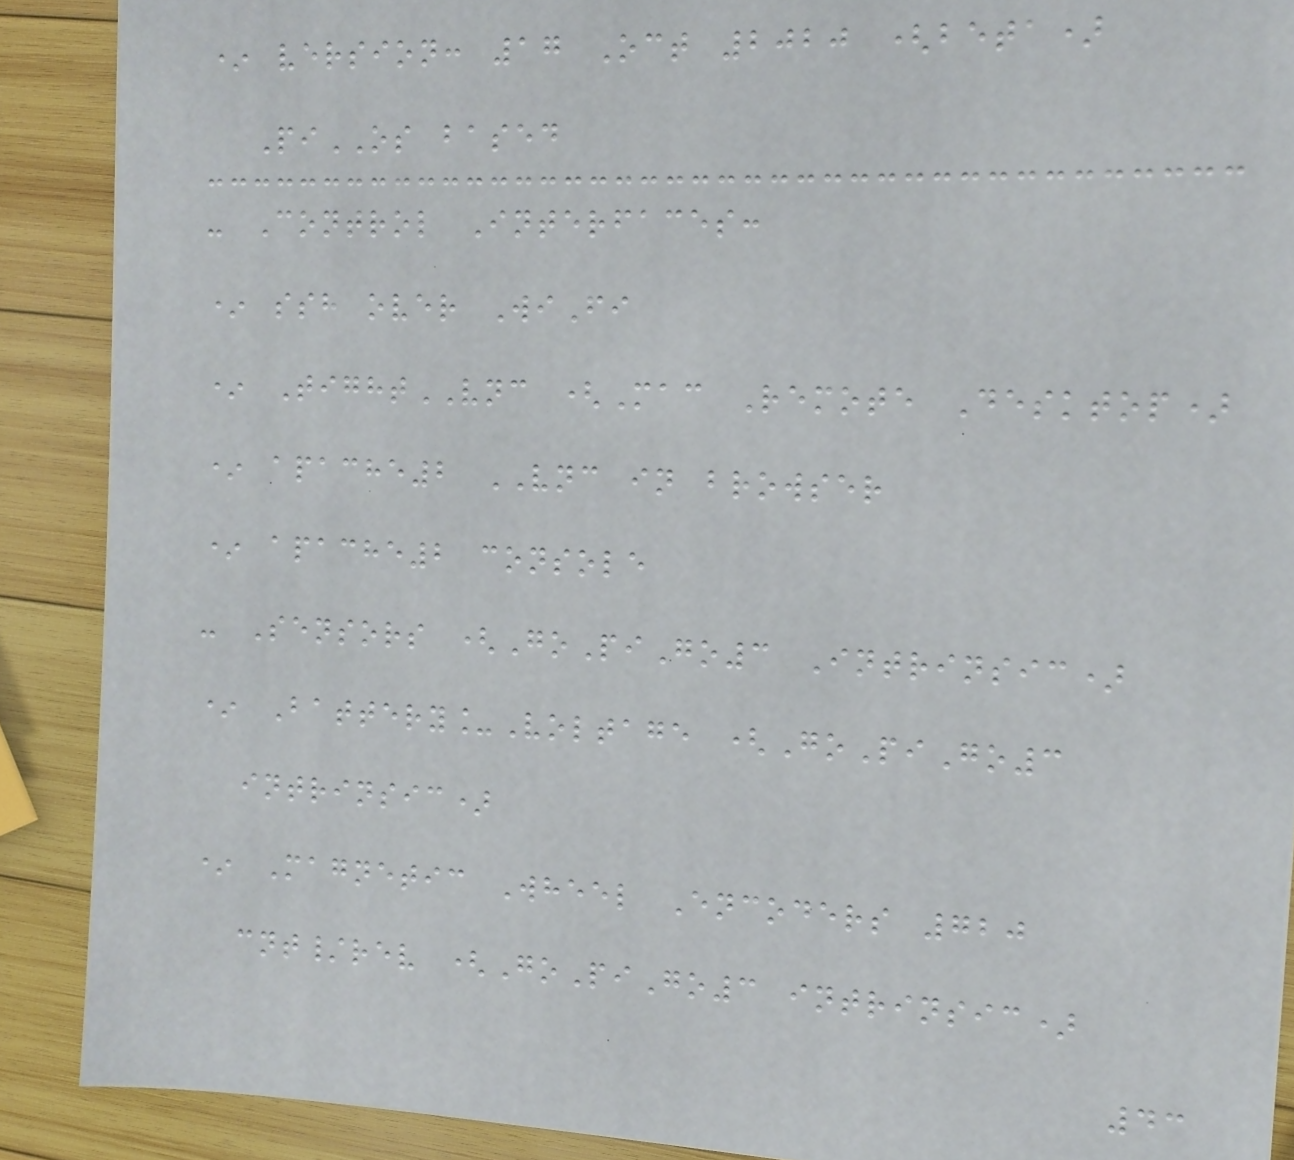* version: 17 Oct 2020 (beta)
PiOS based
- Control Interfaces:
* ssh over WiFi
* TightVNC (Mac Remote Desktop)
* apache2 VNC in browser
* apache2 console
- Sensors (GoPiGo3 Intrinsic)
* Battery_Voltage (GoPiGo3
intrinsic)
* Magnetic Wheel Encoders 720
cnt/rev (GoPiGo3 intrinsic)
43
